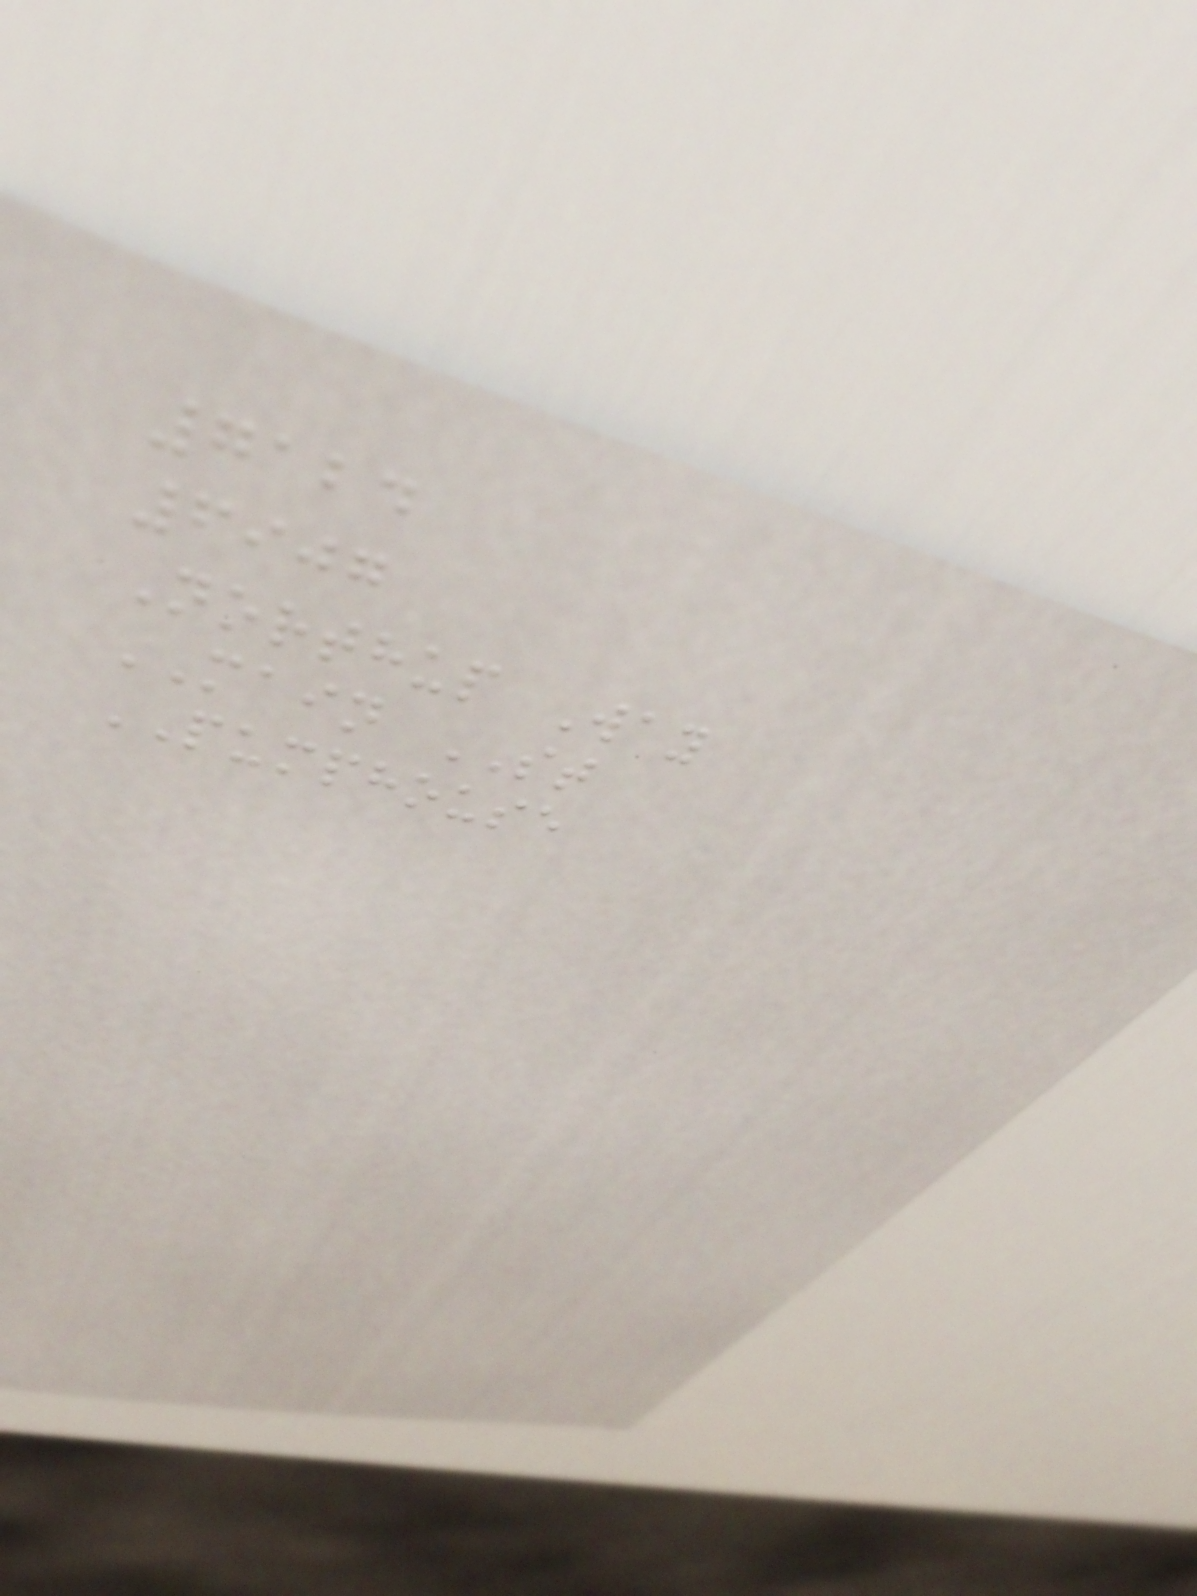7124
6907
Northup Way
MAIN ST
PUMPHOUSE
